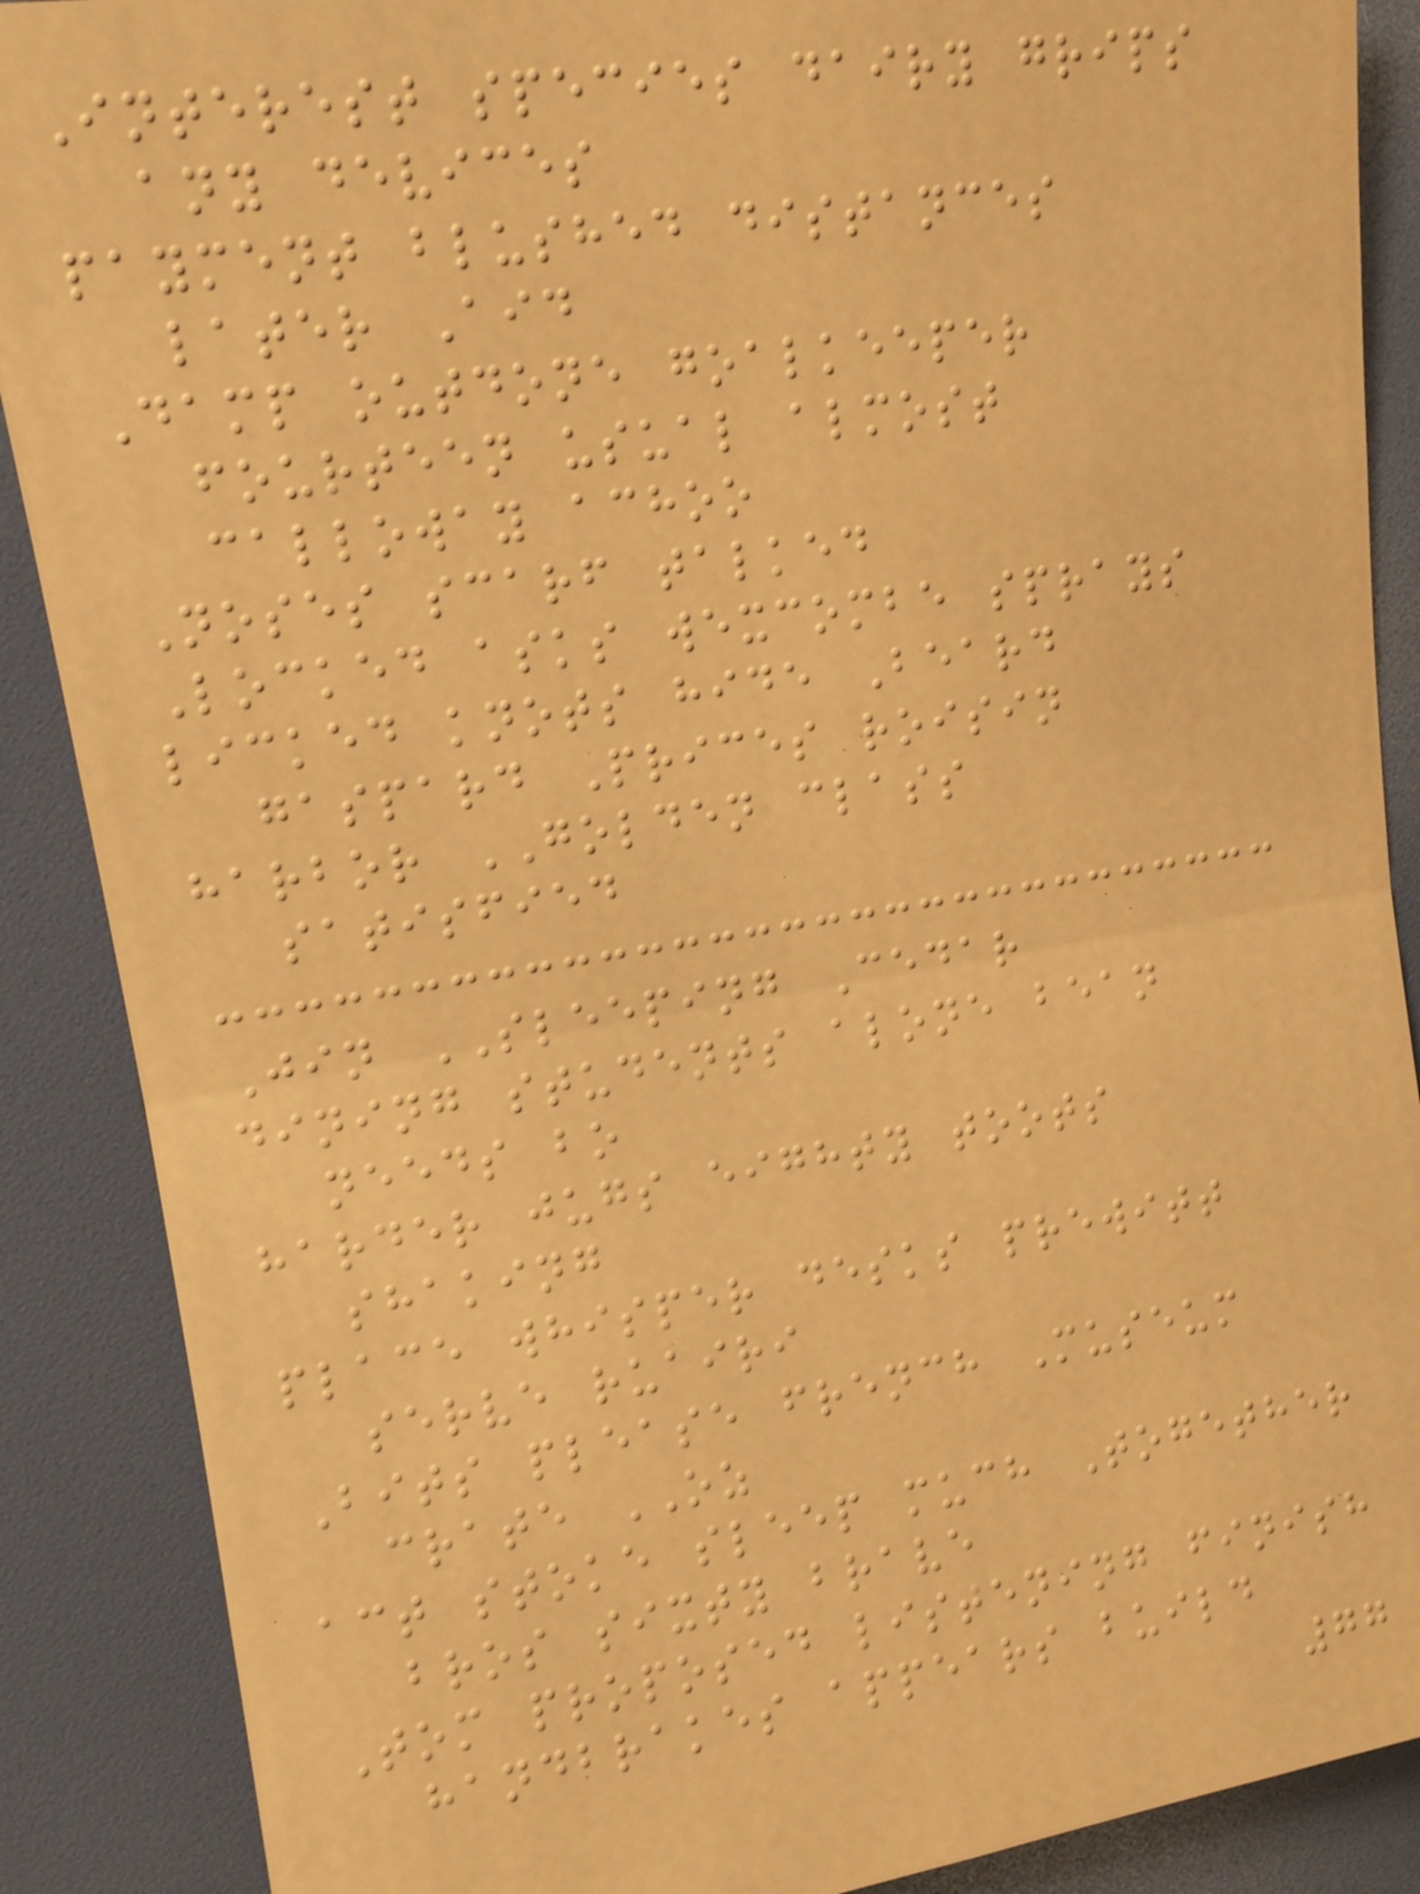Interest species dairy grips
any devices
payment blushed distances
later Aid
Damp outdone goalkeeper
fourteen usual almost
calloway achoo
Noses scarf talked
Locked asks wexcombe sprays
licked knots hide Beard
gaspard Prices roisin
harbor GOLDEN class
satisfied
Jin SLEEPING Cedar
dining students alone bean
needs bo
harder jugs eighty toots
shaking
place whisper desks prewitt
serve ruairi
Bits please french Museum
crate OZ
act stoke sleep much Together
bros sixty brave
Tom proposed listening finish
handbrakes appears build
77
